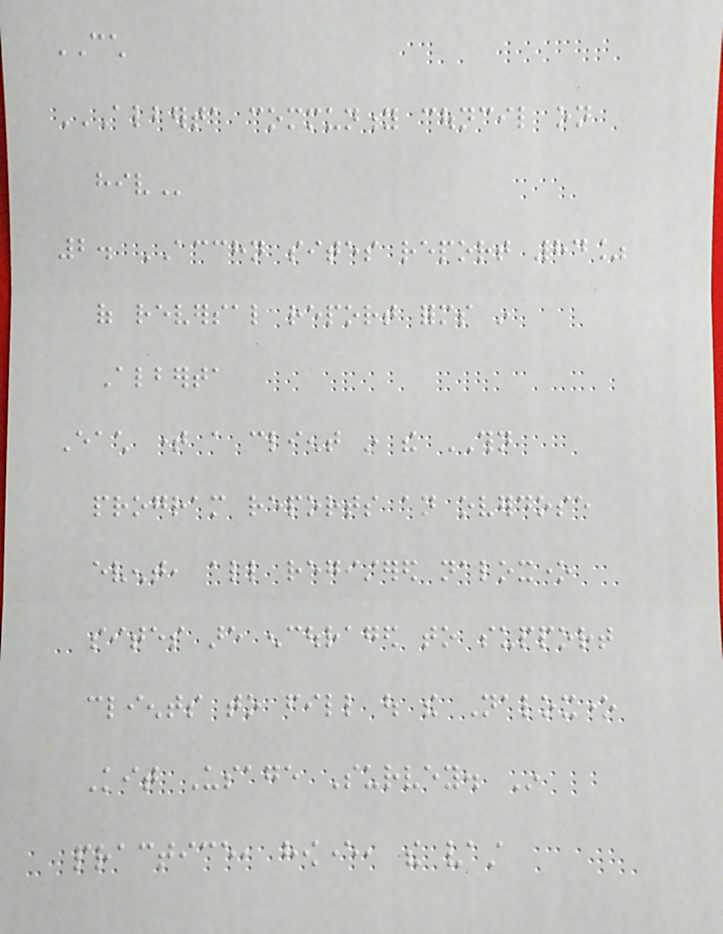CCH
ALBERTA COMMUNITY COUNCIL ON
HIV
2. ACCHN sites report 84%
of reversal report forms in
Alberta
Each time a client in the THN
program reports an overdose
event, all registered naloxone
sites are encouraged to support
clients to fill out the Naloxone
Kit Usage Survey. In
practice, however, the vast
